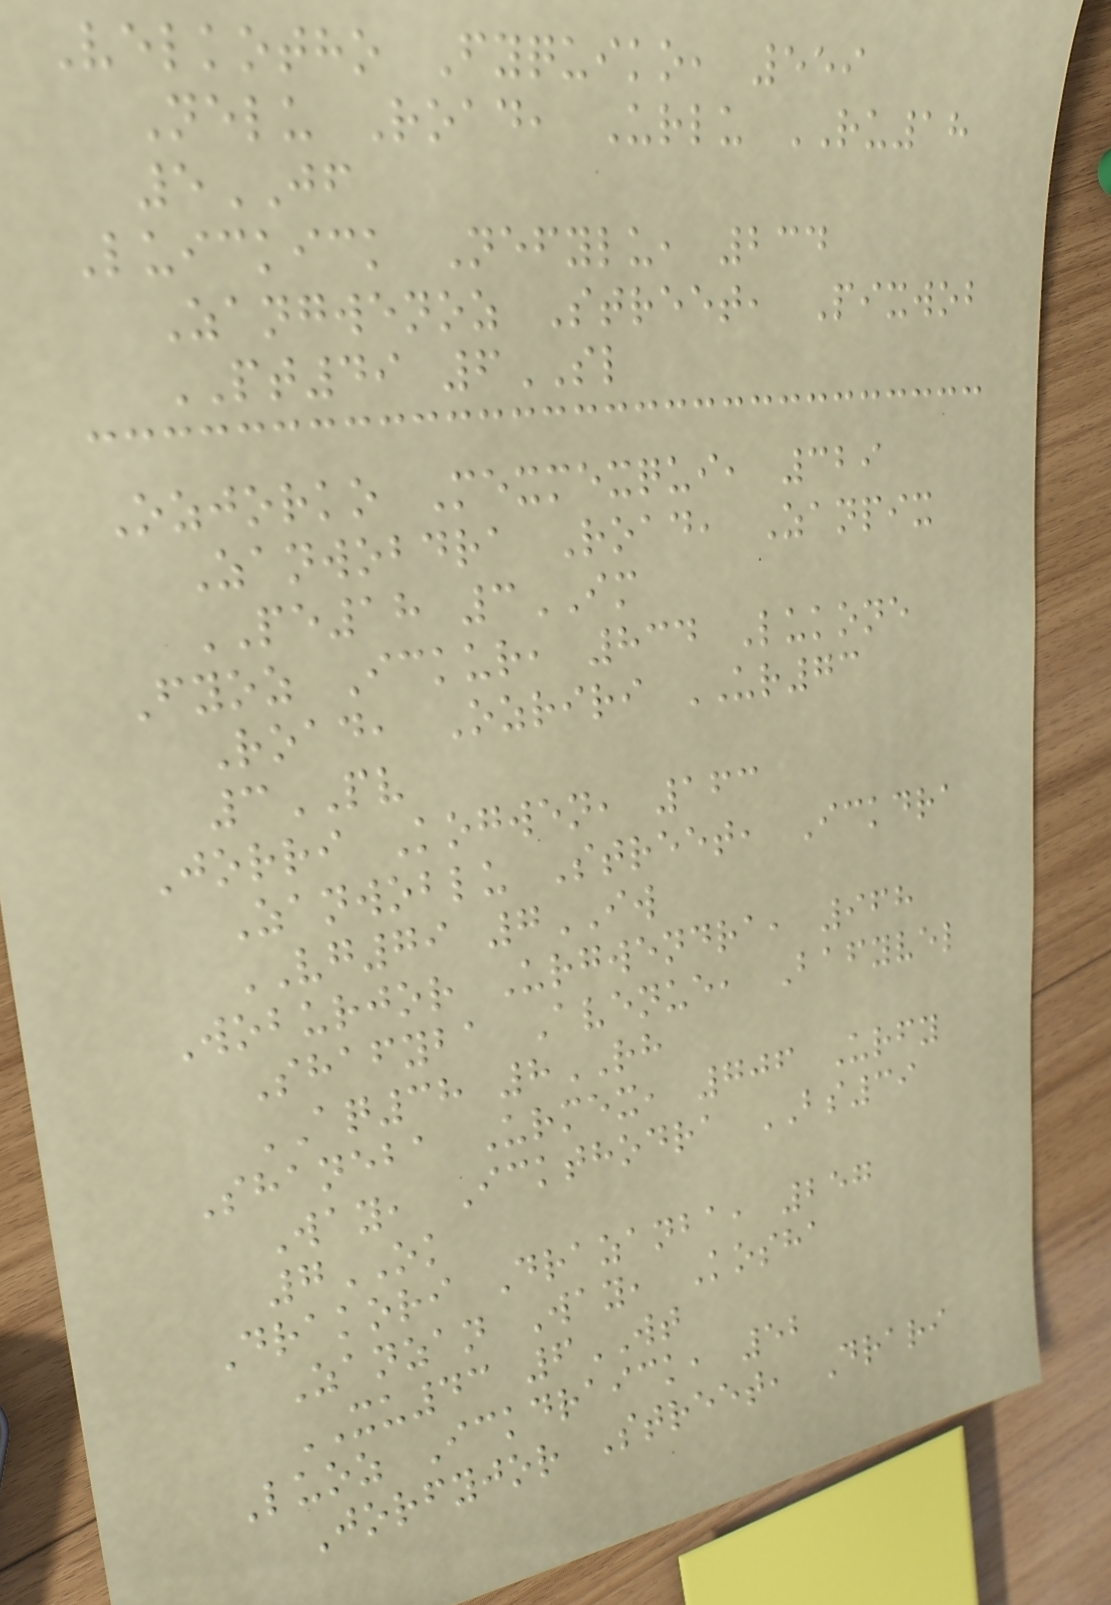Velkotho Fyquiko, 559
Nelu Road, Urlu RU18
5JF
Luickick Nefylu, 234
Zangwenoz Street, Pixwob
PT49 6SL
Ozjorko Mexmexqui, 329
Zanwobdra Road, Zanpix
PE18 3IM
Fyoz Ickur, 834 Lukone
Road, Ozriri UR73
3PV
Jorri Kogwen, 163
Zanwoblu Street, Ickdra
VG79 7IW
Woburjor Urgwendra, 968
Shafyba Avenue, Bafyvel
AQ38 8RH
Shaneba Urmex, 706 Urfy
Way, Ickthodra BS39
7OK
Drakori Drazanba, 257
Zanzan Way, Kosha
XU43 6WT
Luoz Ickdraick, 52
Jorfyjor Street, Drari
